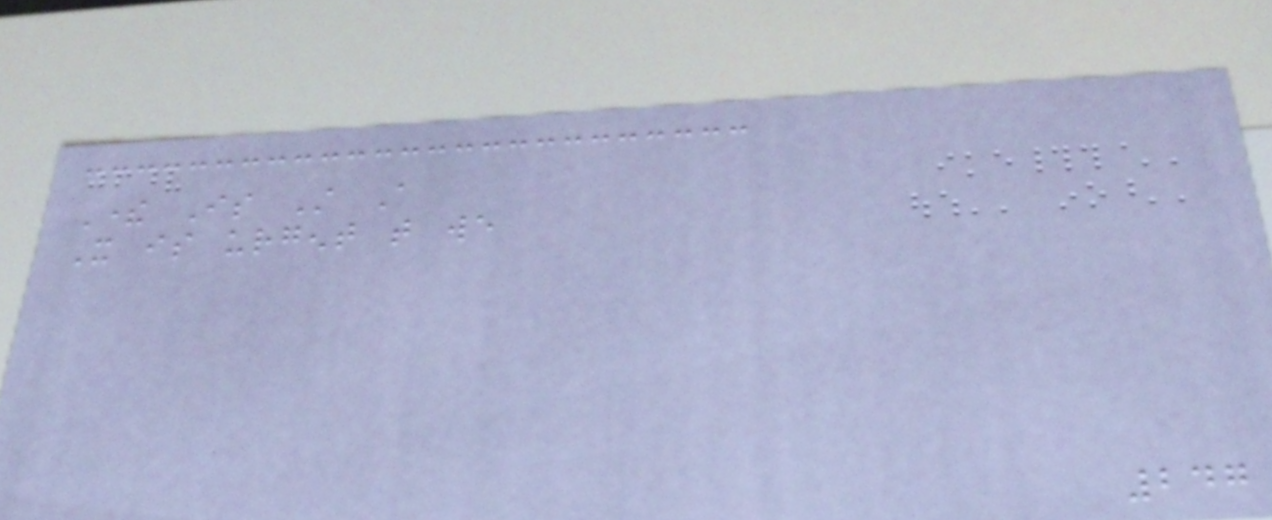There Is Still A
It is urgent that we
247
